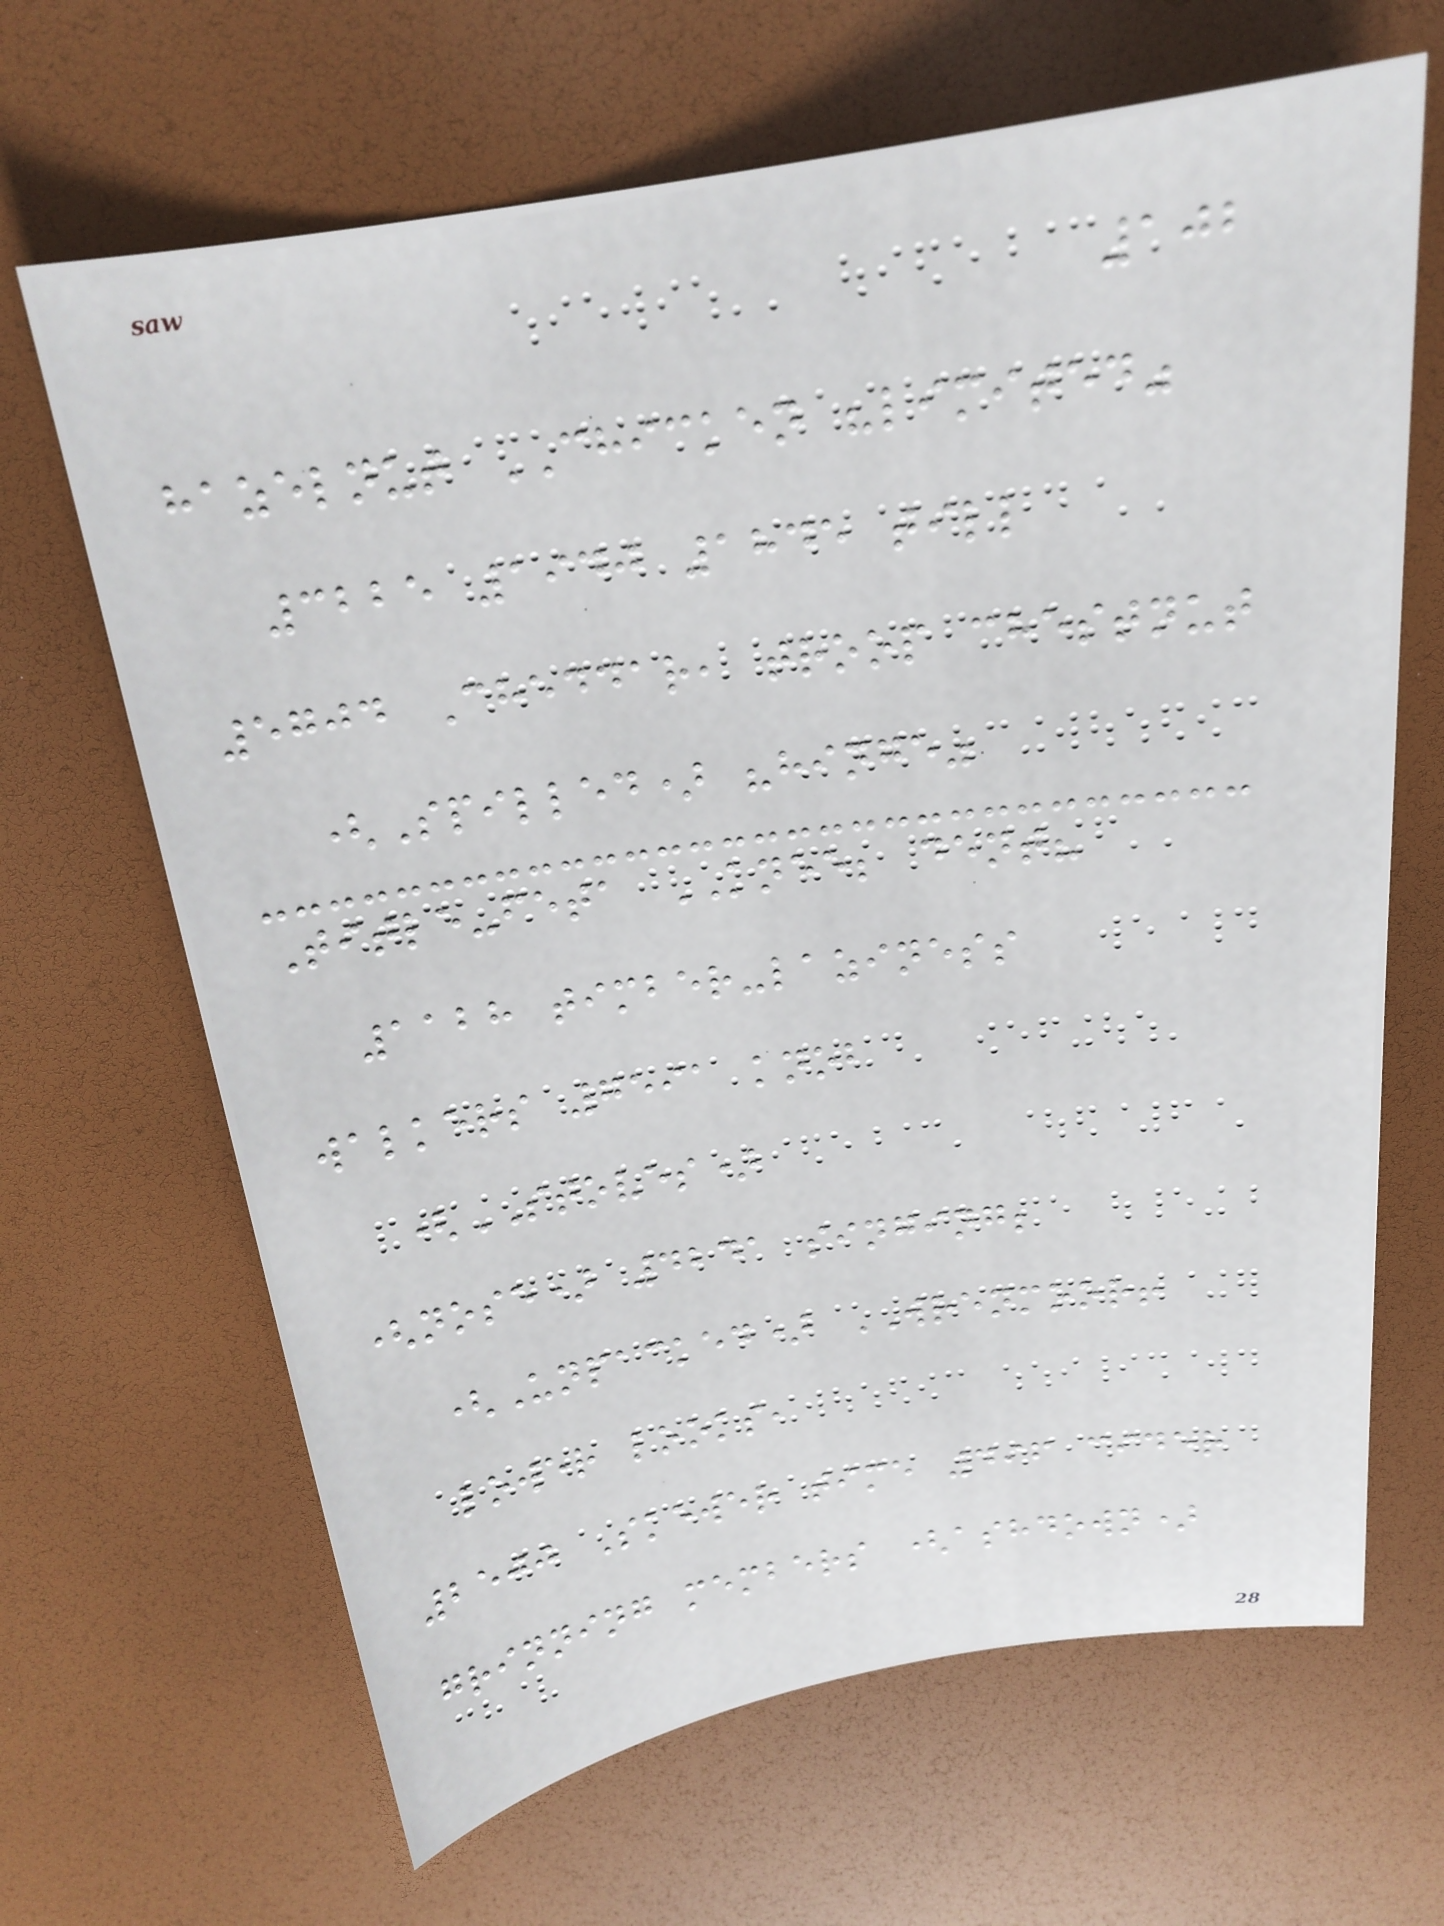102
hazelnut CHICKEN "limited"
3225 1940 1845 till
5704 Cheddar, troop chestnut
(Spilled) "hinge"
Title-feta KNEE; dent?
1128 timber-laziness
walkers 7591 knob
(STOVES)
(nose) 4241 singing;
(Unpacked) WRENMOOR!
lower looks,
2500 Skewer time 496 cider
grinning members (ashdown)
